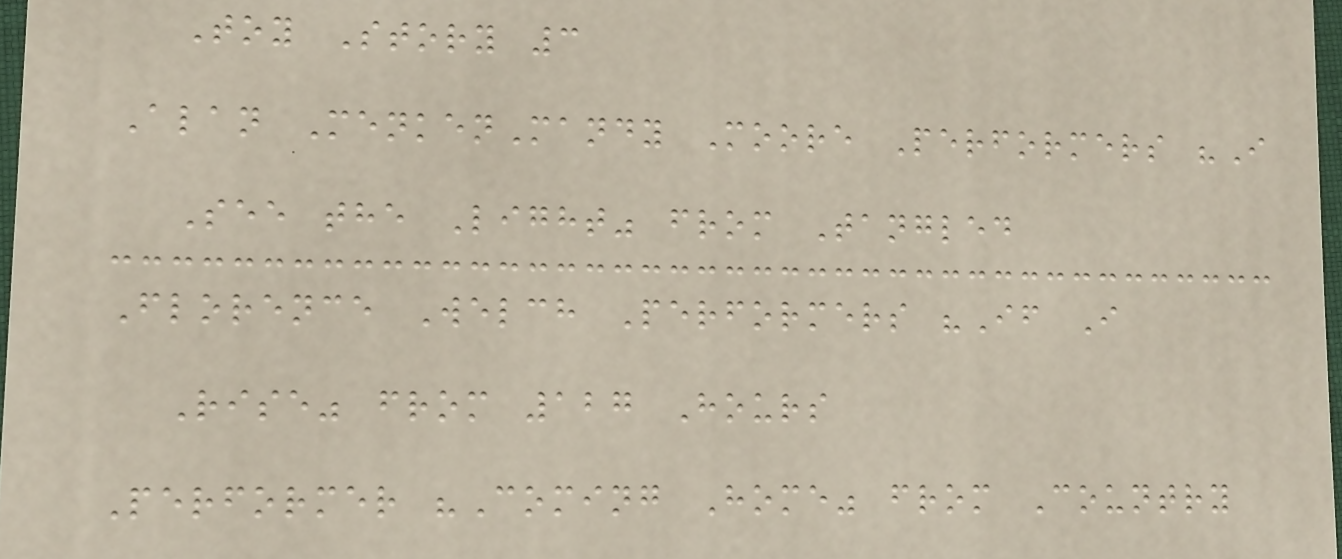Toy Story 3
Alan MenkenMandy Moore Performers "I
See the Light" from Tangled
Florence Welch Performers "If I
Rise" from 127 Hours
Performer "Coming Home" from Country
